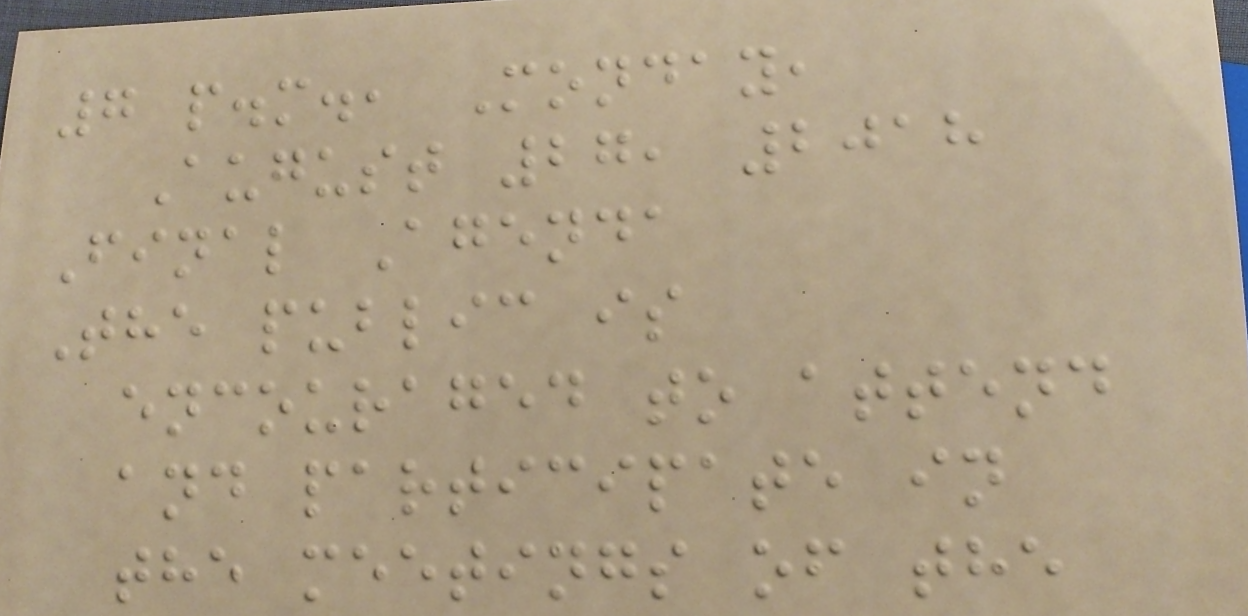7 p.m., Monday,
August 27, 2018
Final Agenda
The public is
encouraged to attend
and participate in
the meetings of the
